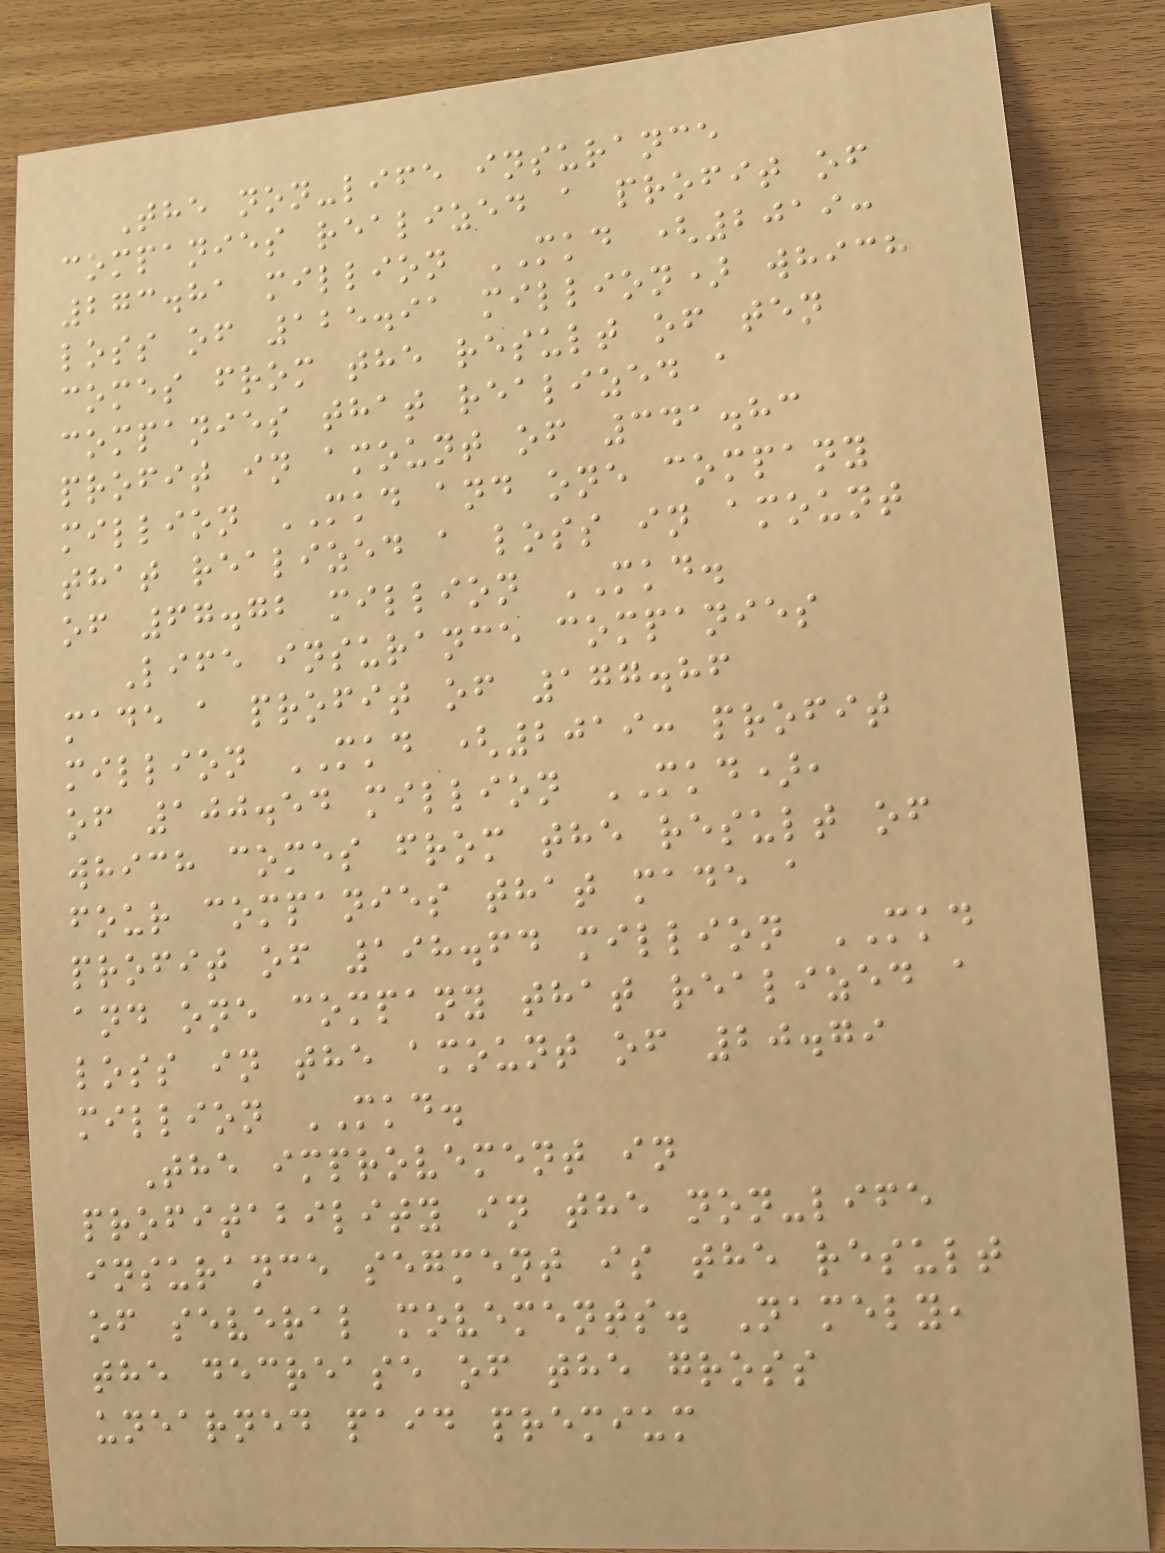The non-life insurance
companies realized a profit of
273.81 million MKD (2019:
loss of 125.91 million) which
comes from the result of ten
companies that realized a
profit in amount of 341.83
million MKD and one company
that realized a loss in amount
of 67.72 million MKD.
Life insurance companies
made a profit of 177.86
million MKD (2019: profit
of 100.54 million MKD),
which comes from the result of
four companies that made a
profit of 198.64 million MKD
and one company that realized a
loss in the amount of 20.79
million MKD.
The improvement in
profitability in the non-life
insurance segment is the result
of several movements. Namely,
the decrease of the gross
unearned paid premium
